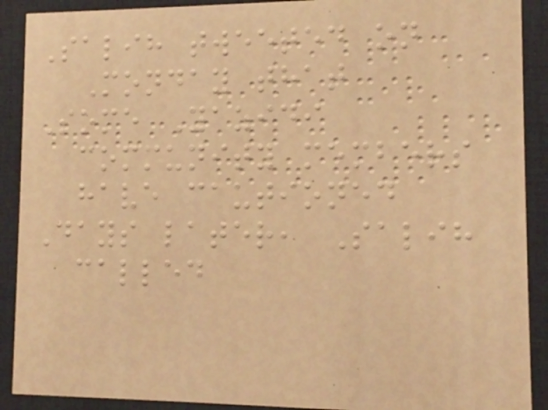Salih tweeted on
Monday that
Some Yazidi
community members
have cautioned
Days later, Salih
called
